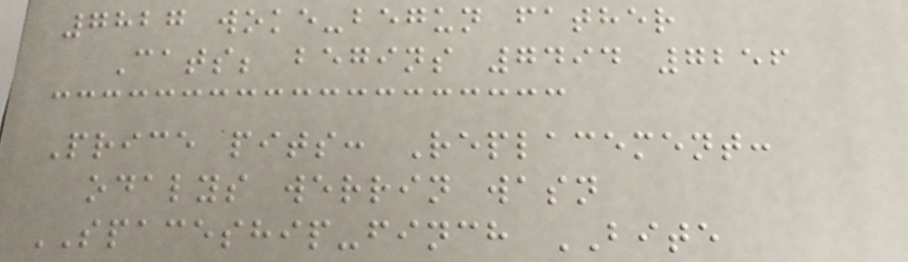7827 woke-begun father
Cats; begins 7494 7256
Price pits: Replacement:
odalys werrin wasn
SPACESHIP-finch BITE
